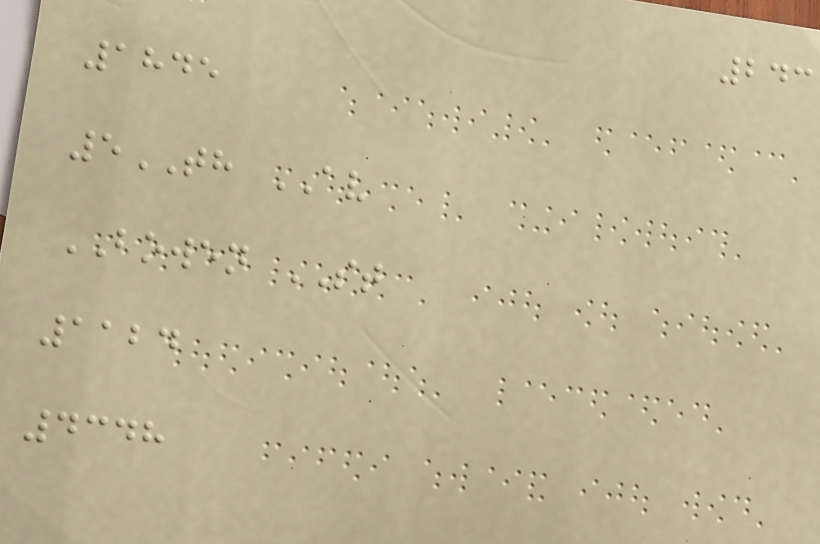243
1845
5TH AV
BOWEN ST
1124
4348
